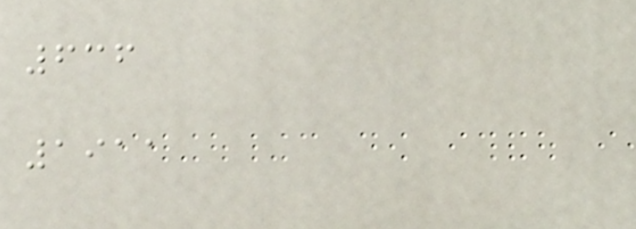636
1911
